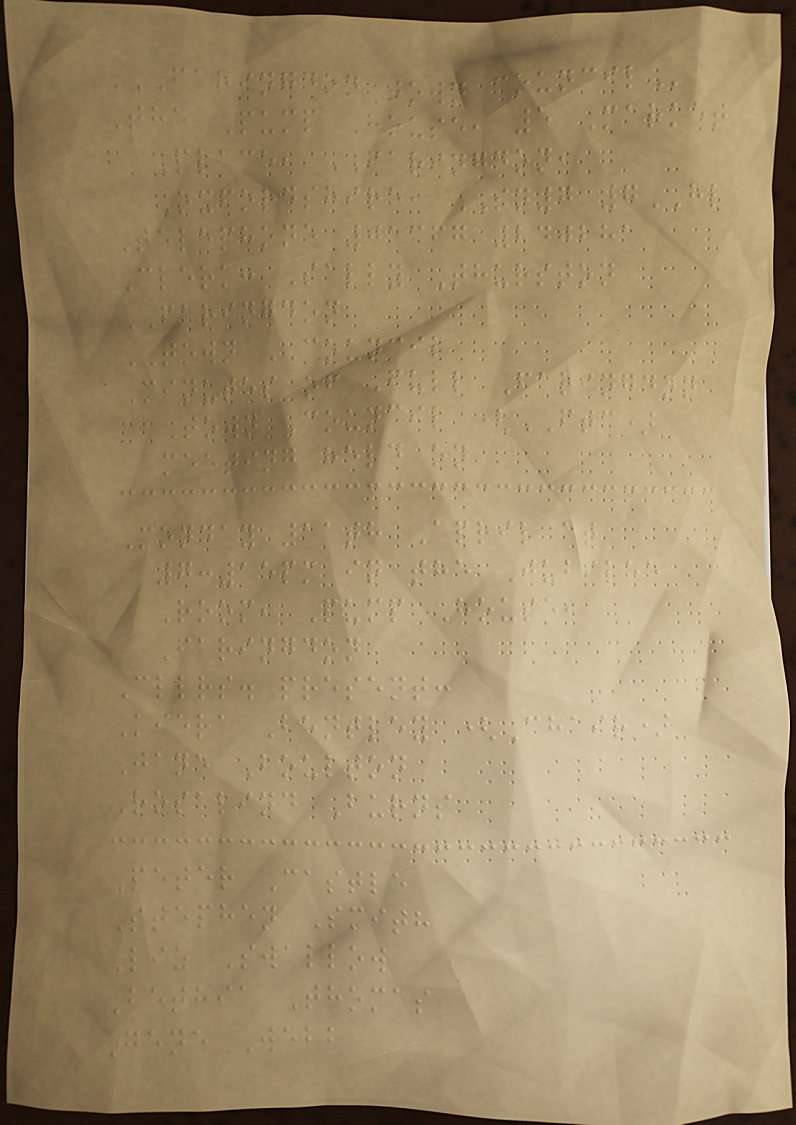FARINGDON TOWN COUNCIL
The Pump House, 5 Market
Place, FARINGDON,
Oxfordshire, SN7 7HL
Telephone 01367 240281
Clerk: Sally Thurston
FARINGDON
TOWN COUNCIL
Minutes of Full Faringdon
Town Council (FTC)
meeting held on
Monday 11th April at
7:15pm in the Jubilee
Room, Pump House,
Faringdon
Cllrs. present:
Kiera Bentley (Chair)
Jane Boulton
Rosalind Burns
Peter Castle
Stephen Smith
Liz Swallow
Bethia Thomas
Gene Webb
